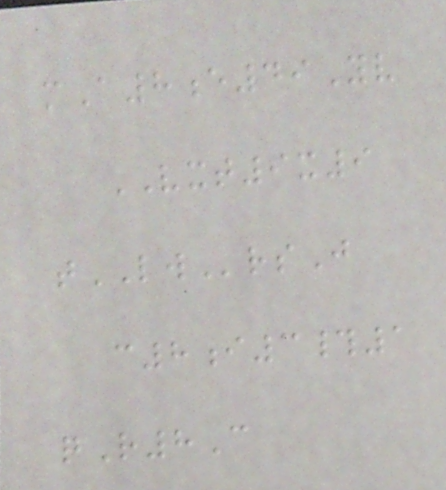mA8e49Yv
VXT9x9
tLWrsJ
c8i3#1
qR8C
